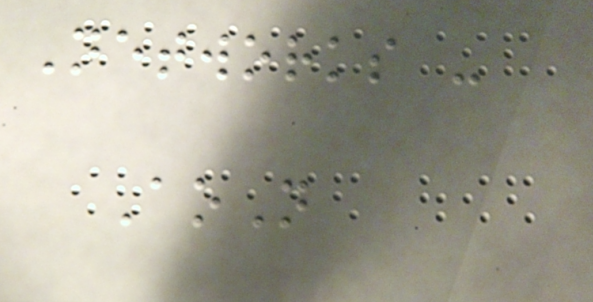Networks -
AoN
